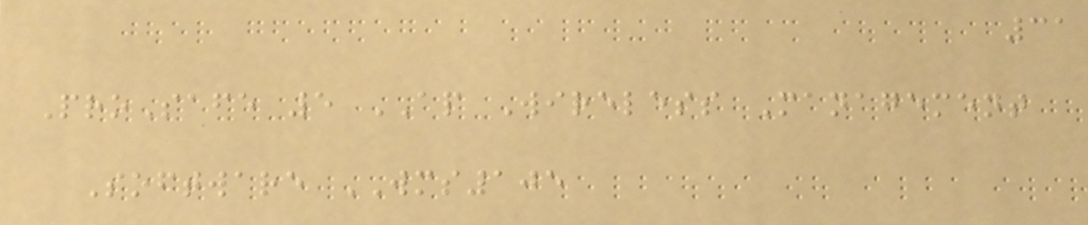31
ProSafe 5 AP Wireless Management
Software WMS105
